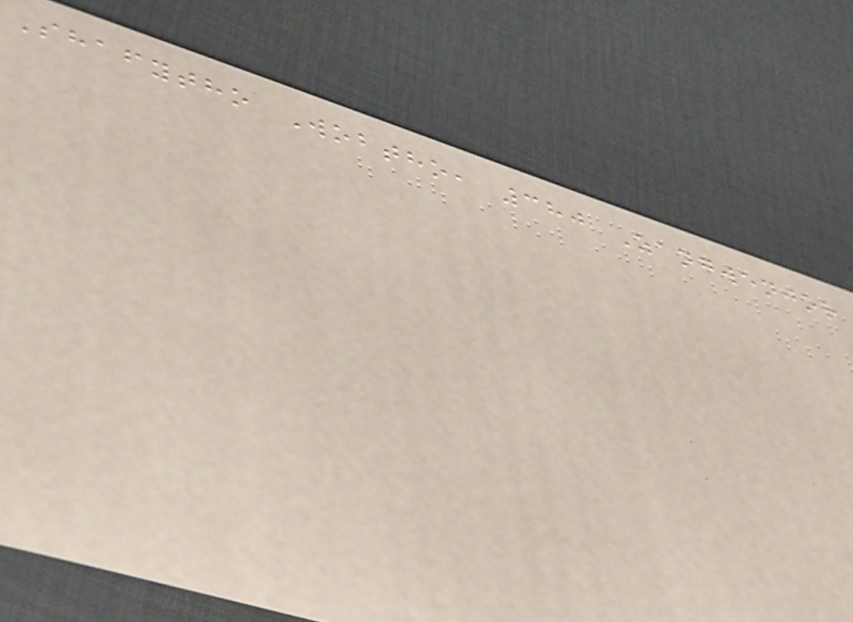Shafytho Wobtho, 380 Zangwenjor
